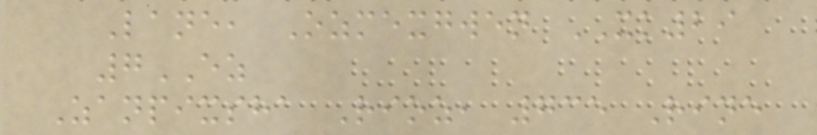Lane, Ozmexgwen XK29
7EZ
Zanpixsha Rioz, 735 Rine
